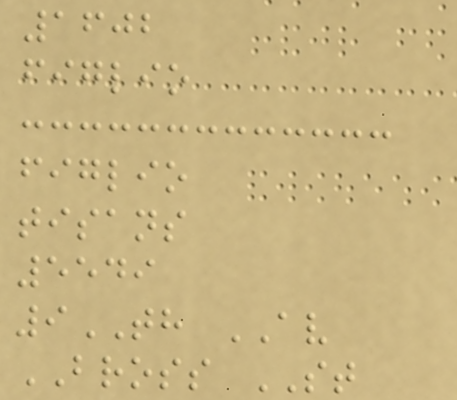1602
figlio
figlio
tisans
5549
9TH AV
BROSS ST
